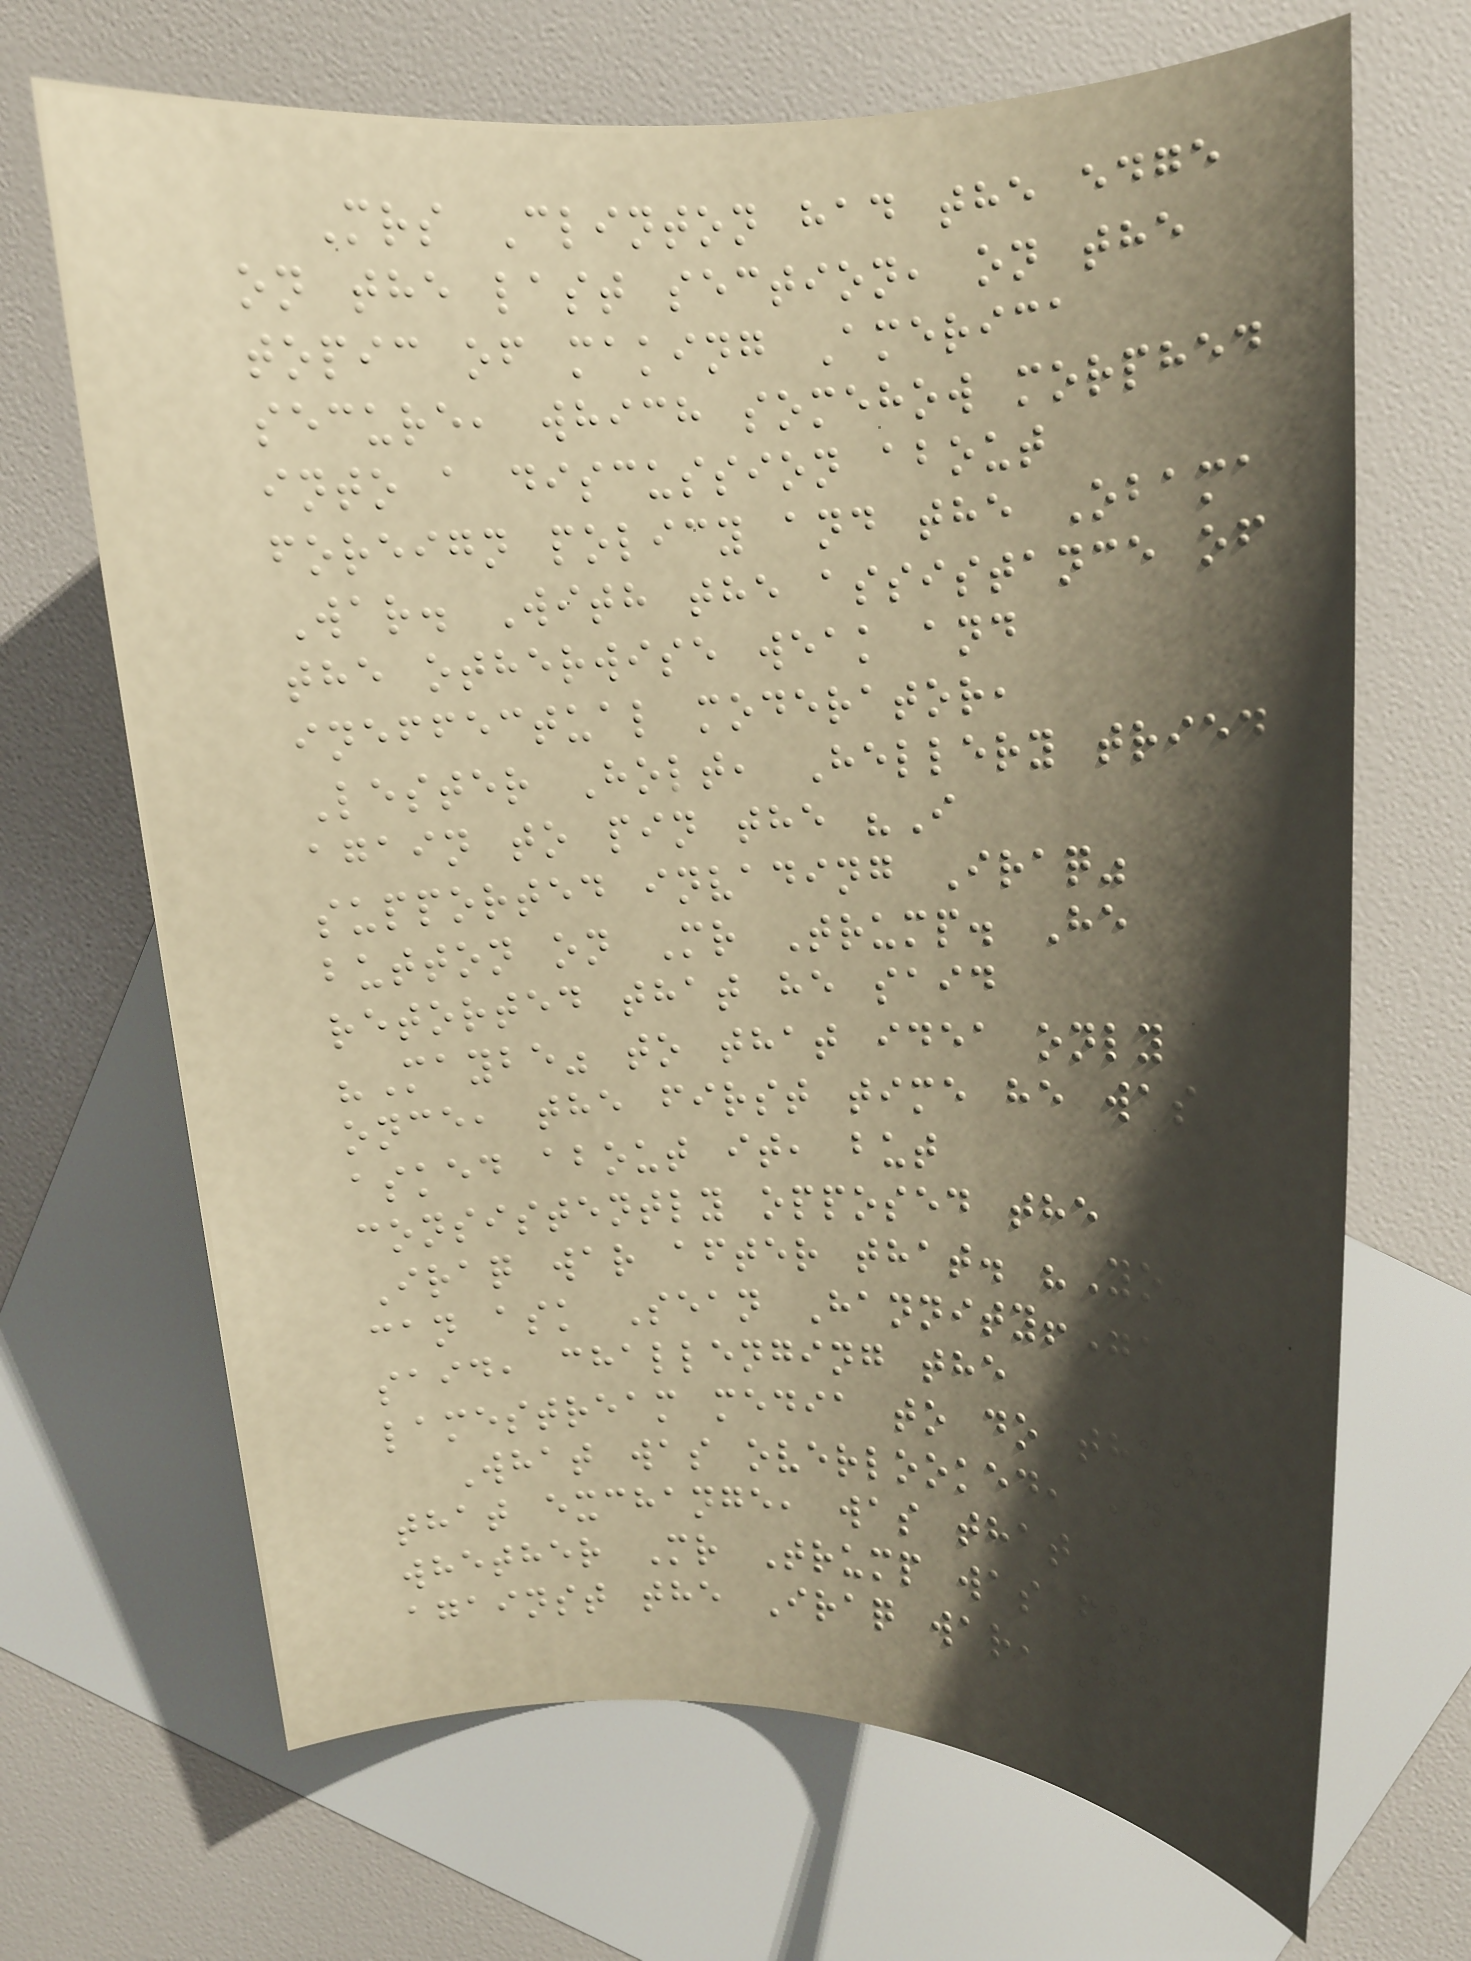Mrs Clinton had the edge
on the last section, on the
topic of making America
secure, which somehow morphed
into a discussion about
foreign policy and the Obama
War. With the assistance of
the otherwise weak and
ineffectual moderator,
Lester Holt, Hellery tried
again to pin the "I
supported invading Iraq"
button on Mr Trump. He
retorted that he said
"Maybe" to that idea only
once, the first time he was
asked about it, but
consistently opposed the
Iraq war after that. "You
can ask Sean Hannity!", he
said, challenging the
lamestream media to do that.
What was overlooked, in
that exchange, was that
whether Mr Trump was for or
against the Iraq war, the
